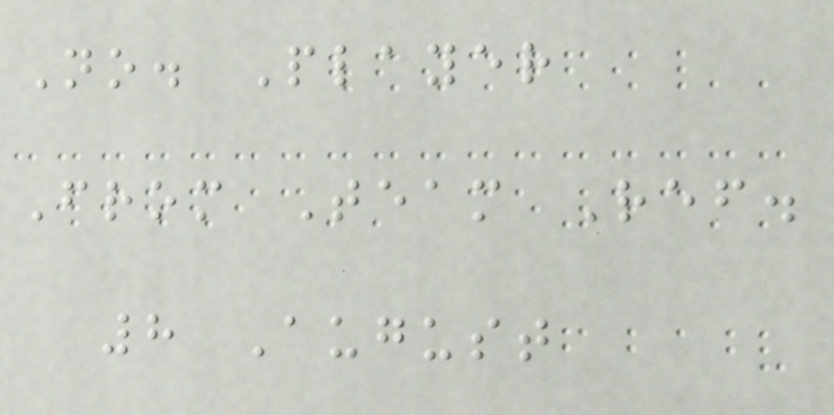No. Player
From Team Ref.
8 August
